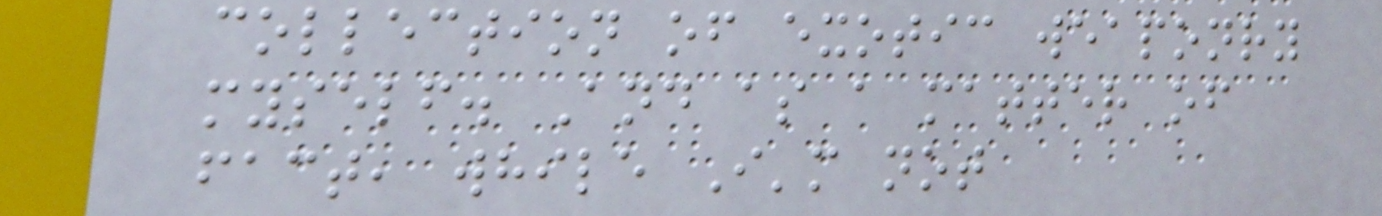collection of exotic weaponry
myself. And as a matter of
fact, while I'm not
